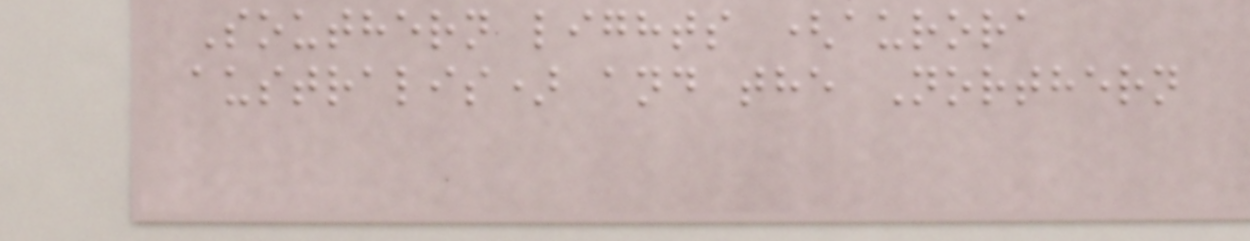Southern lights (aurora
australis) and the Northern
